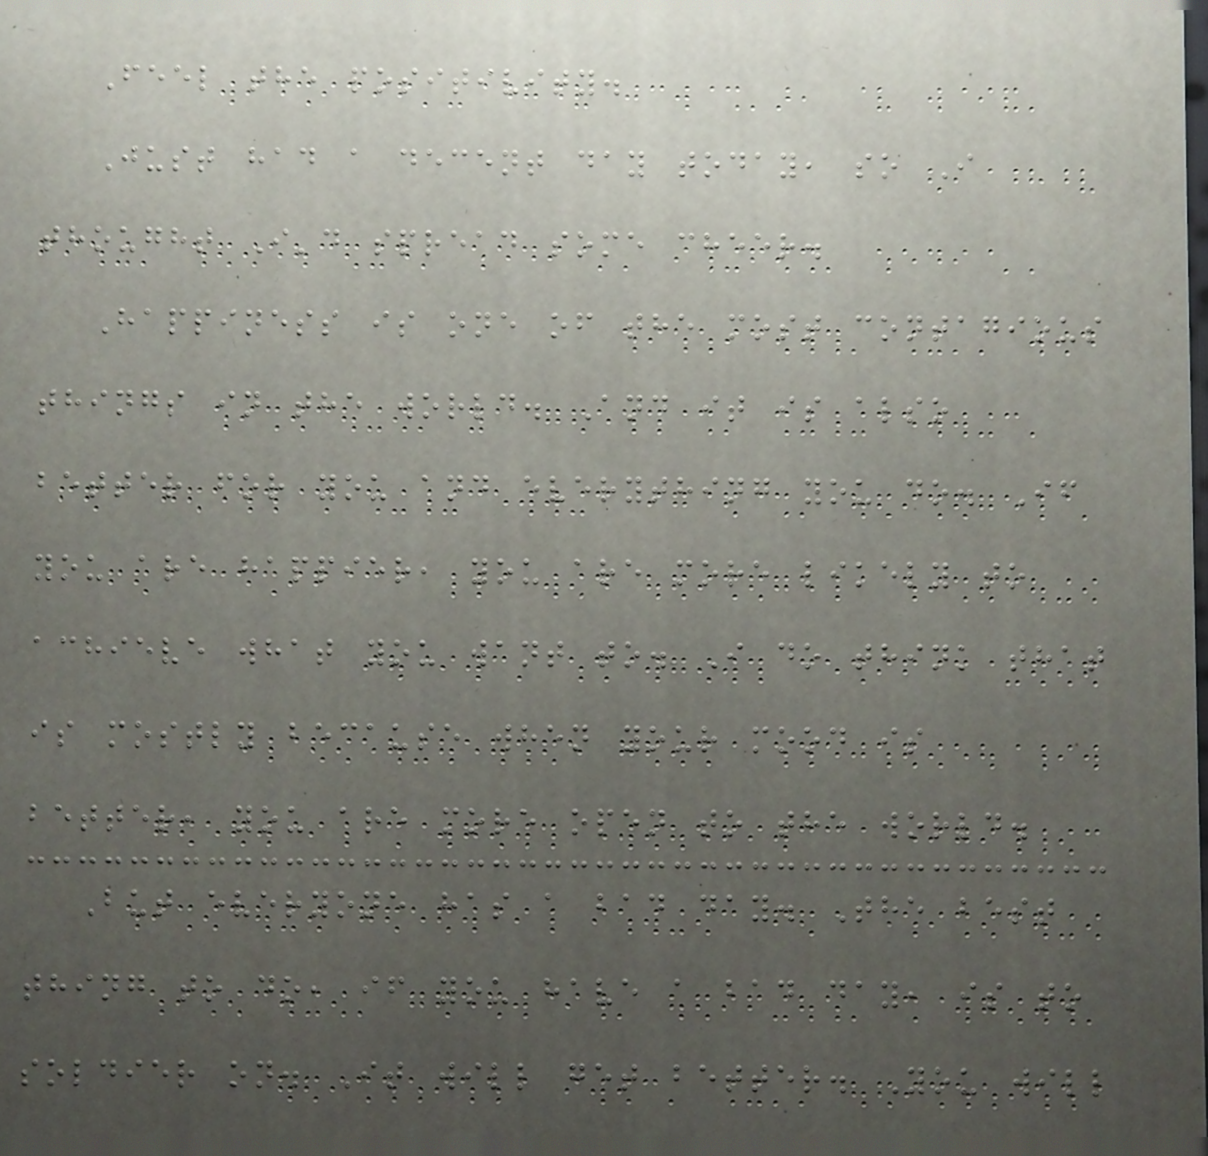Feel the positivity.
Just had a decent day today, so I
thought I'd spread some cheer.
Happiness is one of the most contagious
things in the world. And it is also
better for you and everything you do. If
you are happier, you are more likely to
achieve what you want to. I do think that
is mostly because when your mood is
better, you are more open to the world.
But everyone has a bad day. The best
thing to do, if you have a bad day, is to
soldier on. It will get better. You will
